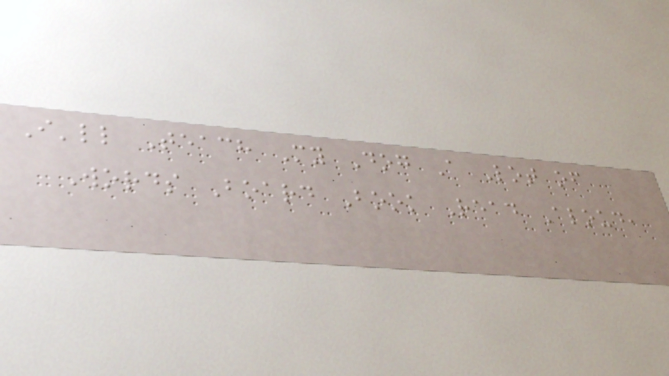I'll Teach My Dog A Lot of
Words Board Book Read Aloud,
